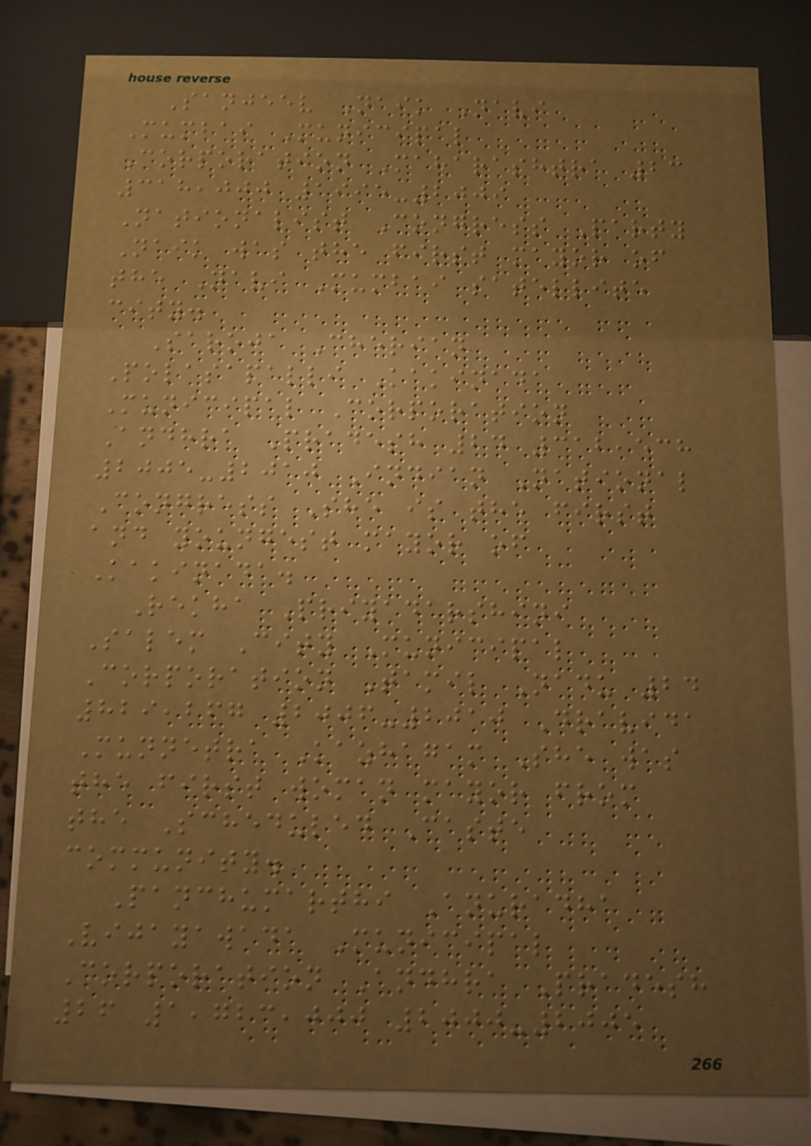Sanjeev Naik Navi
Mumbai Municipal
Corporation Maharashtra 23
318,000 1995-2009
Nationalist Congress Party
Naik was the first mayor of
the Navi Mumbai satellite
city.
Saroja Cherian
Polasapalli Kakinada
Municipal Corporation
Andhra Pradesh 24 312,538
2005-2010 Indian National
Congress She is the first
and youngest mayor of
Kakinada.
Rekha Priyadarshini
Salem City Municipal
Corporation Tamil Nadu 24
829,267 2006-2010 Dravida
Munnetra Kazhagam She was
the first woman mayor from
the Scheduled Caste
community.
Panchumarthi Anuradha
Vijayawada Municipal
Corporation Andhra Pradesh
26 1,723,000 2000-2005
